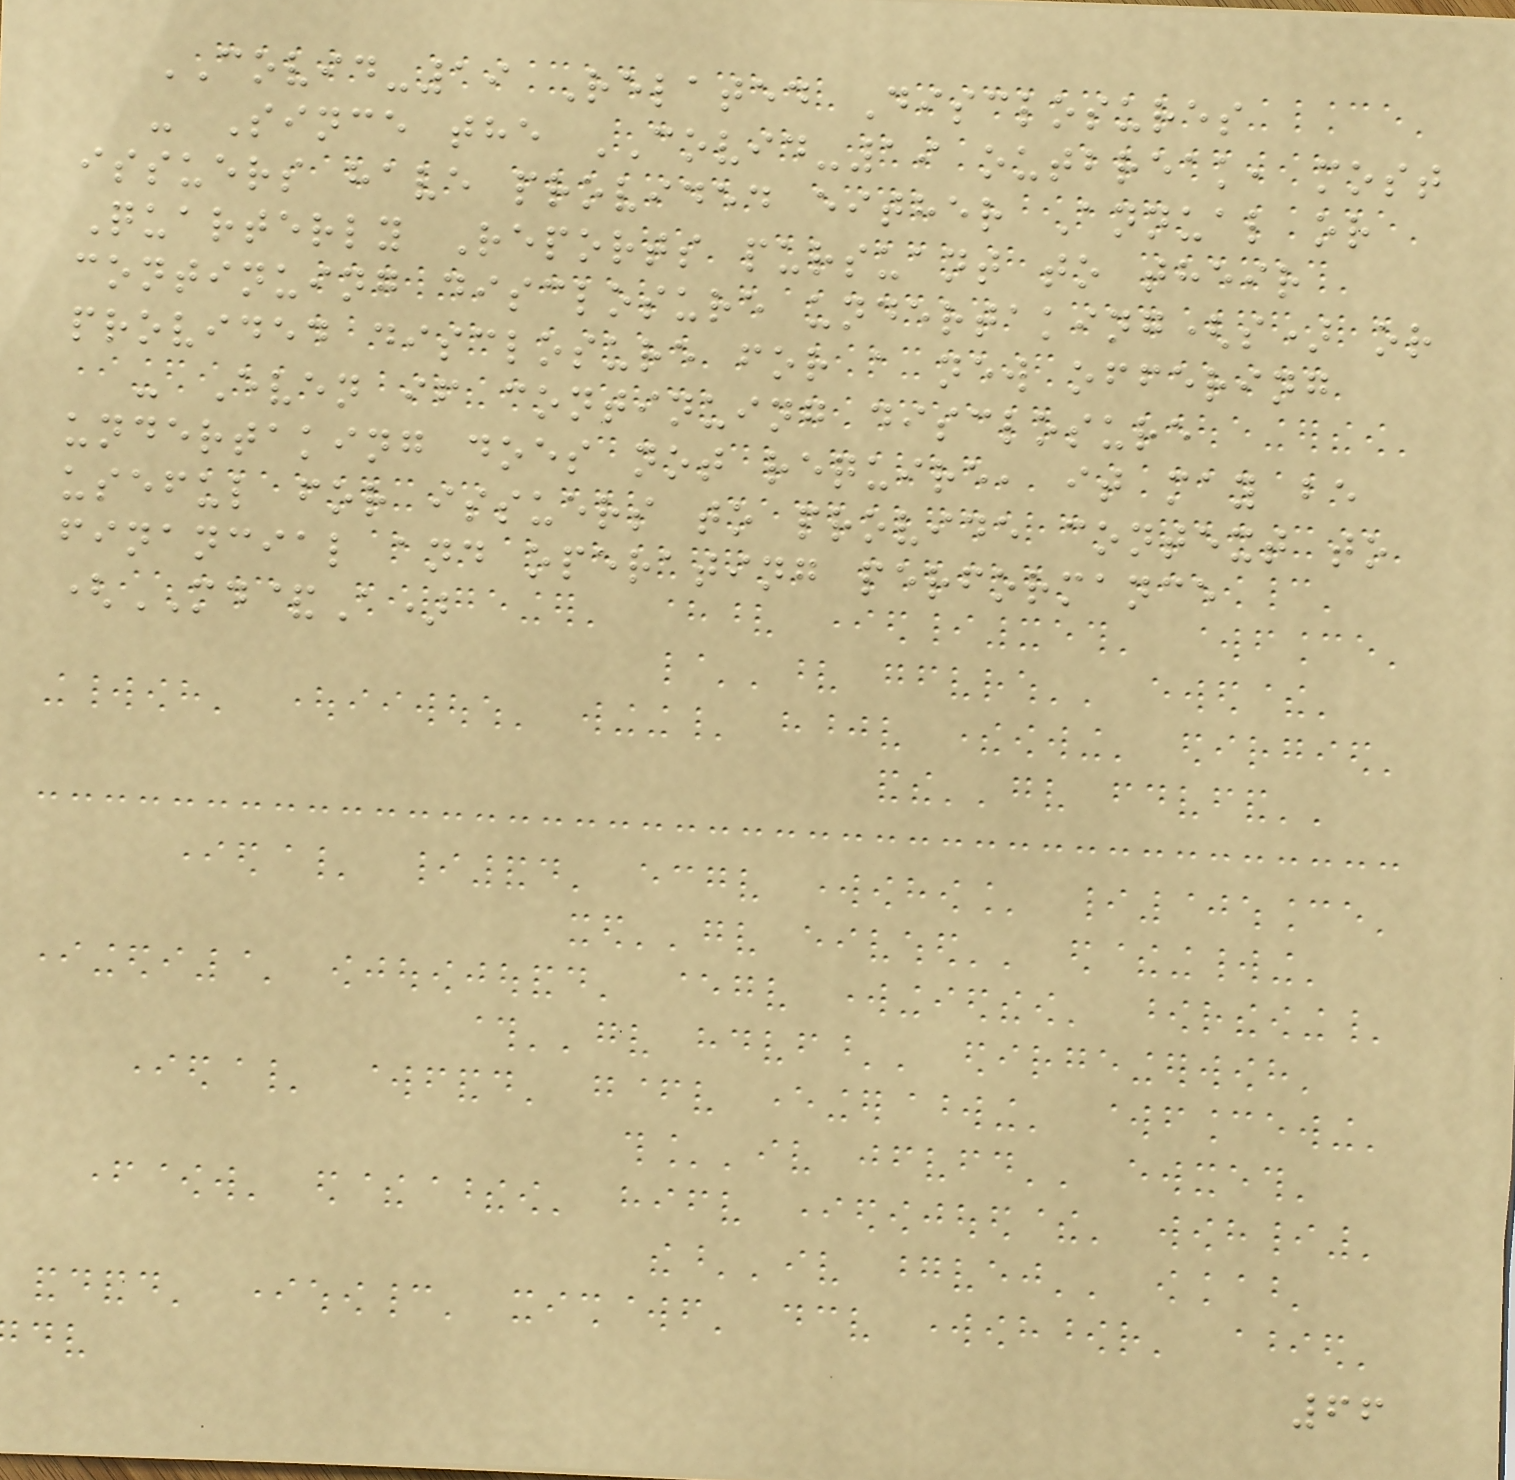COVID-19 Related Disclosures
- Since the COVID-19 outbreak, most
issuers have provided either Annual or
Quarterly Reports pursuant to their
continuing disclosure undertaking(s) or
provided disclosure for a new offering
- Even if continuing disclosure
undertaking does not require, it may be
useful for issuers to provide context to
financial and operating performance
(MD&A)
66
